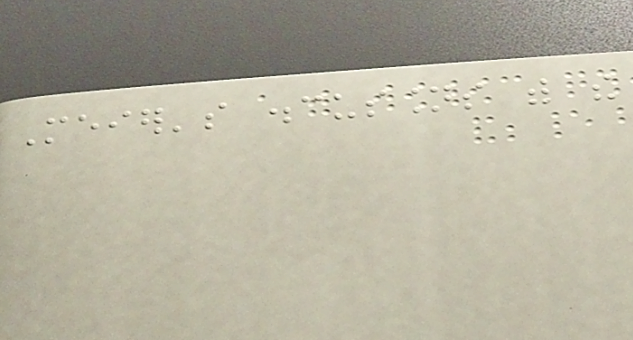Meier's discussions with the
